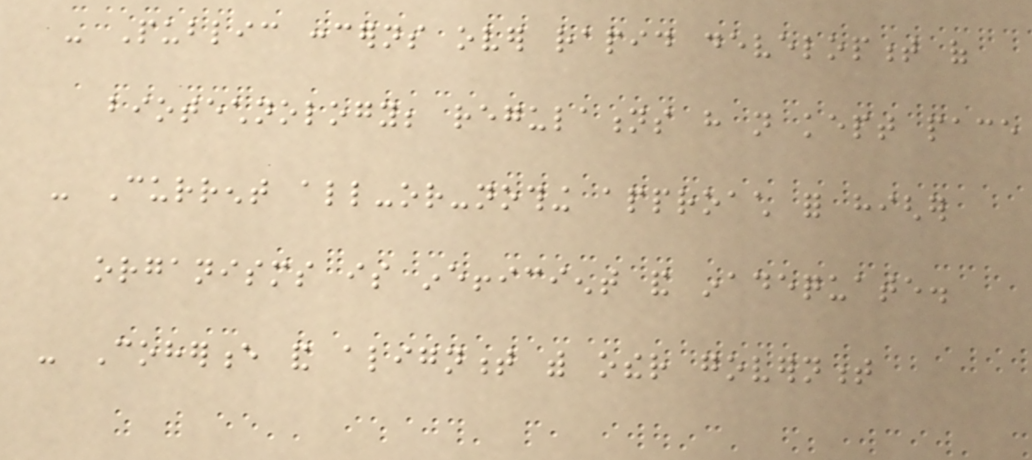- Public concerns over rapid development of
biotechnology; regulations have not kept pace
- Current all-or-nothing approach for higher
organisms is inefficient and inadequate.
- Coherence and alignment with other government
